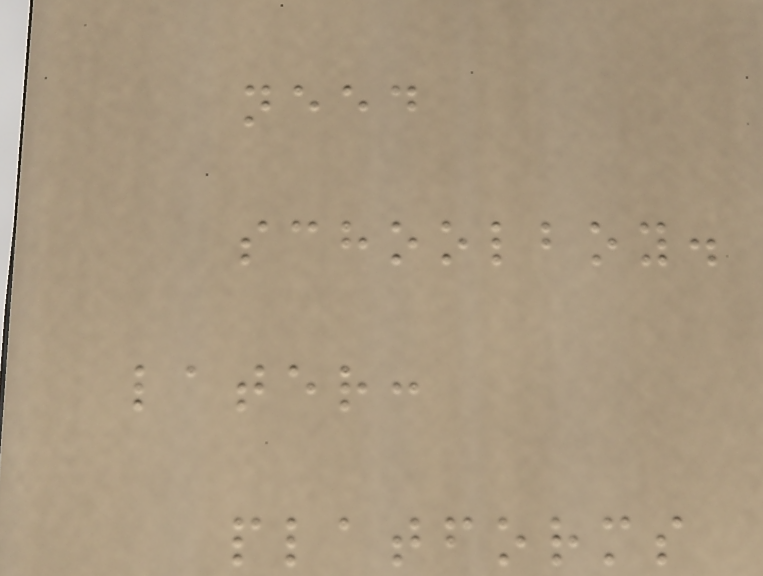need
schoolboy.
later:
platforms
